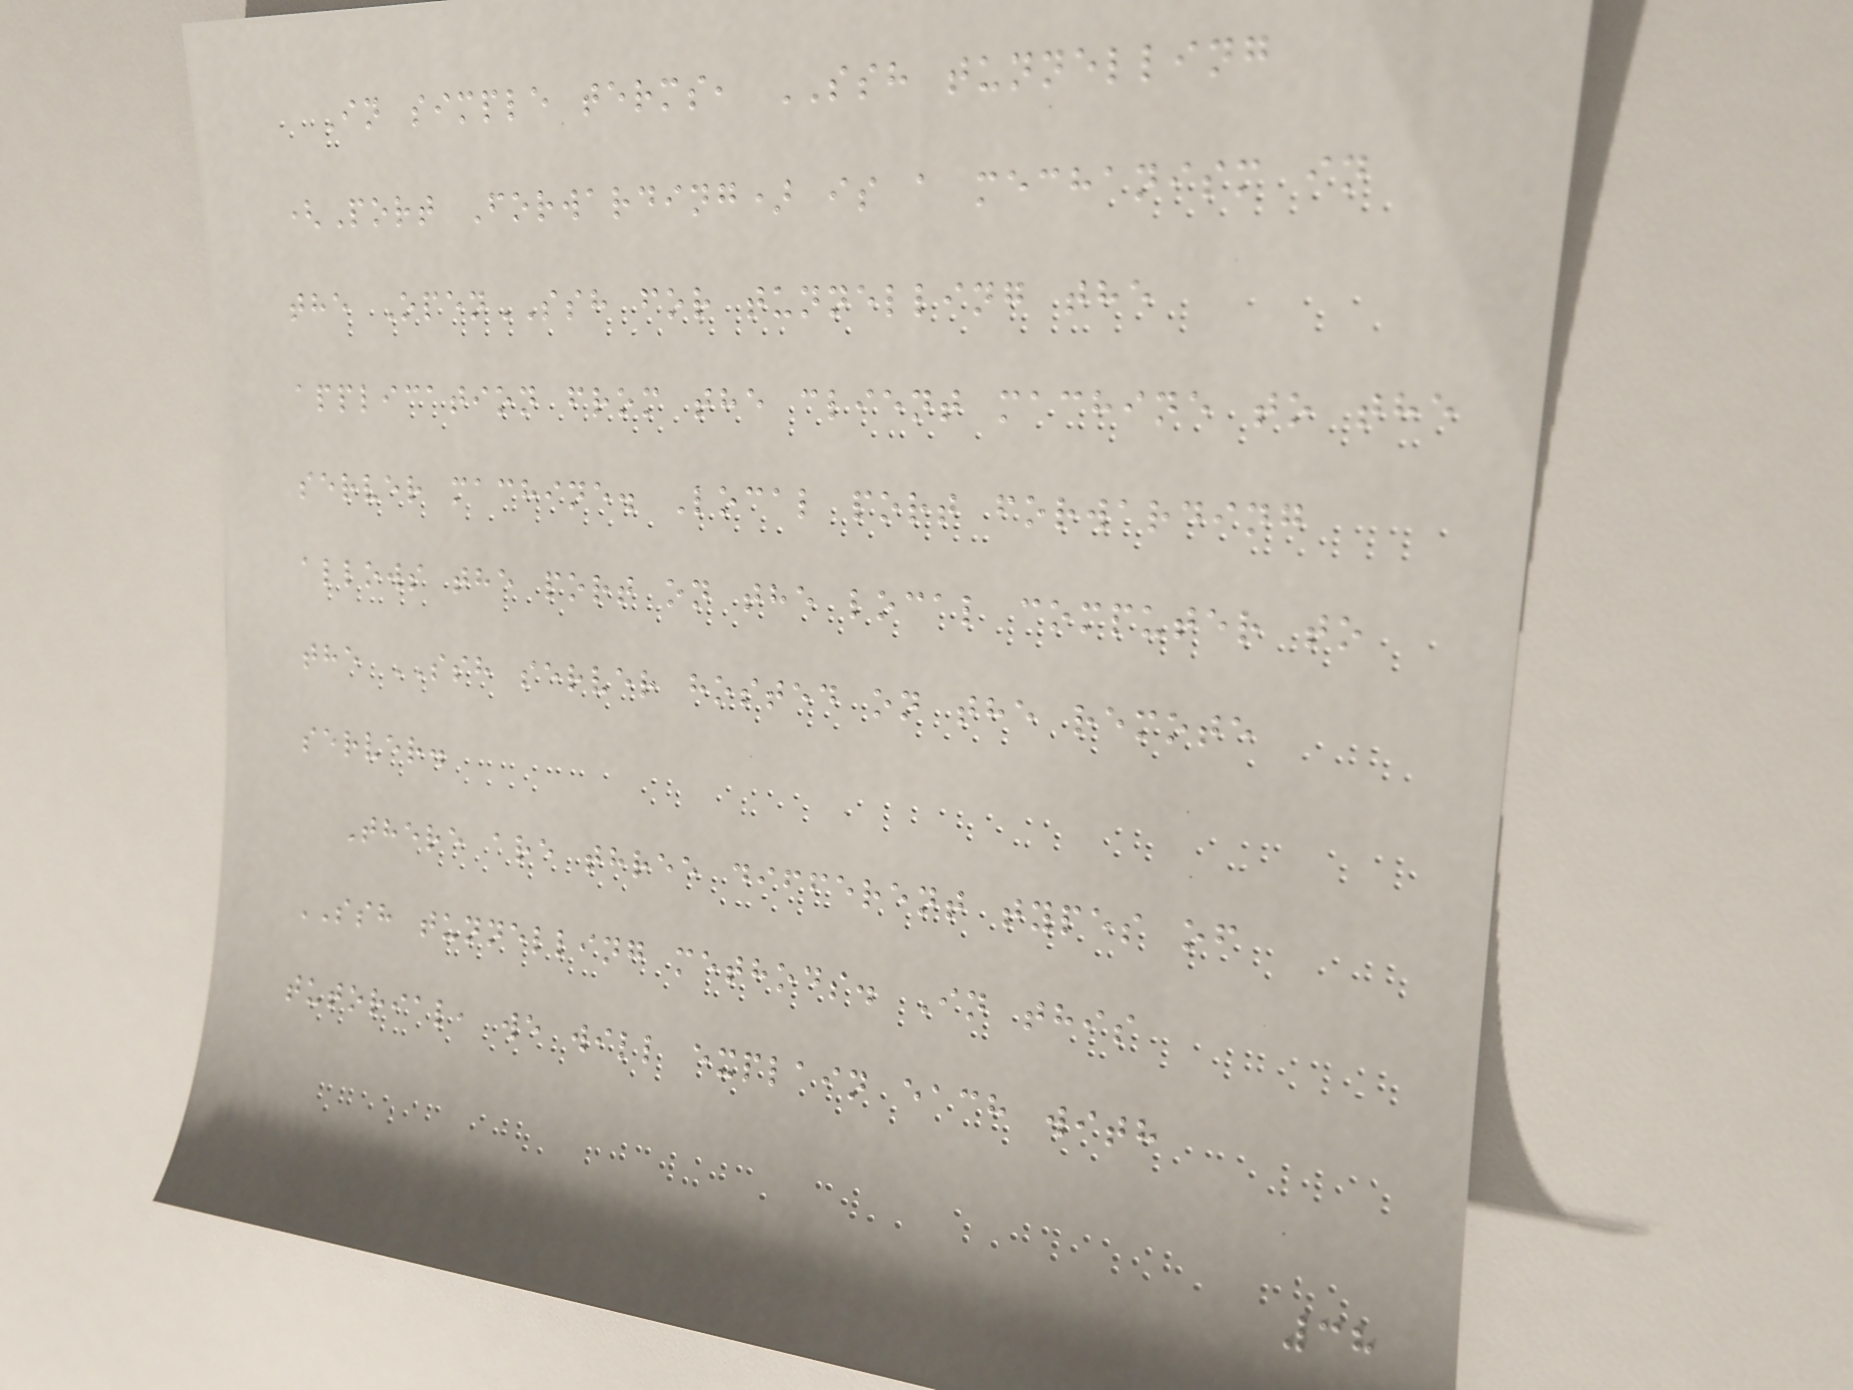In simple terms, SSH tunnelling
(Port Forwarding) is a mechanism in
the OpenSSH for tunnelling the
application from the client machine to the
server machine. Local port forwarding
allows the port on the local computer to
the SSH server hosted on the remote
server.
There are three different types of
SSH tunnelling methods. In this
tutorial, we will explain each with
38
